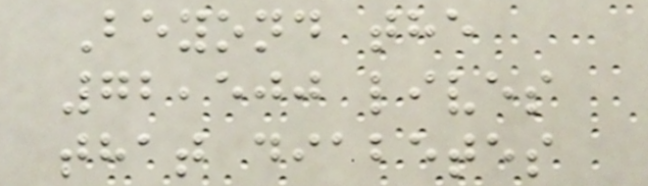Beyond the
72,500 lives
that diabetes
